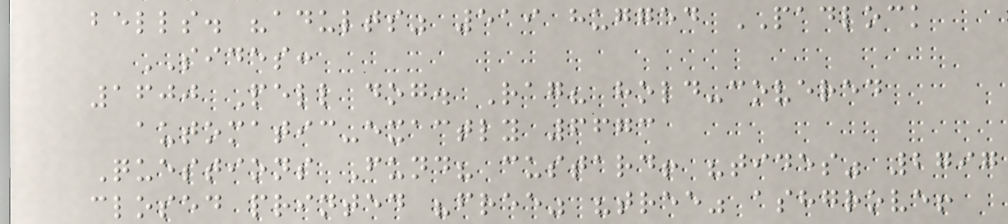bells. "adults" 519 hugged PADLOCK
SIDES:
1600 Pell dog. Rag? hold-covered
automatic-exactly 6673
Questions Fund? custard! "tides" 2797
closed printed "free" "tree" ashgrove!
